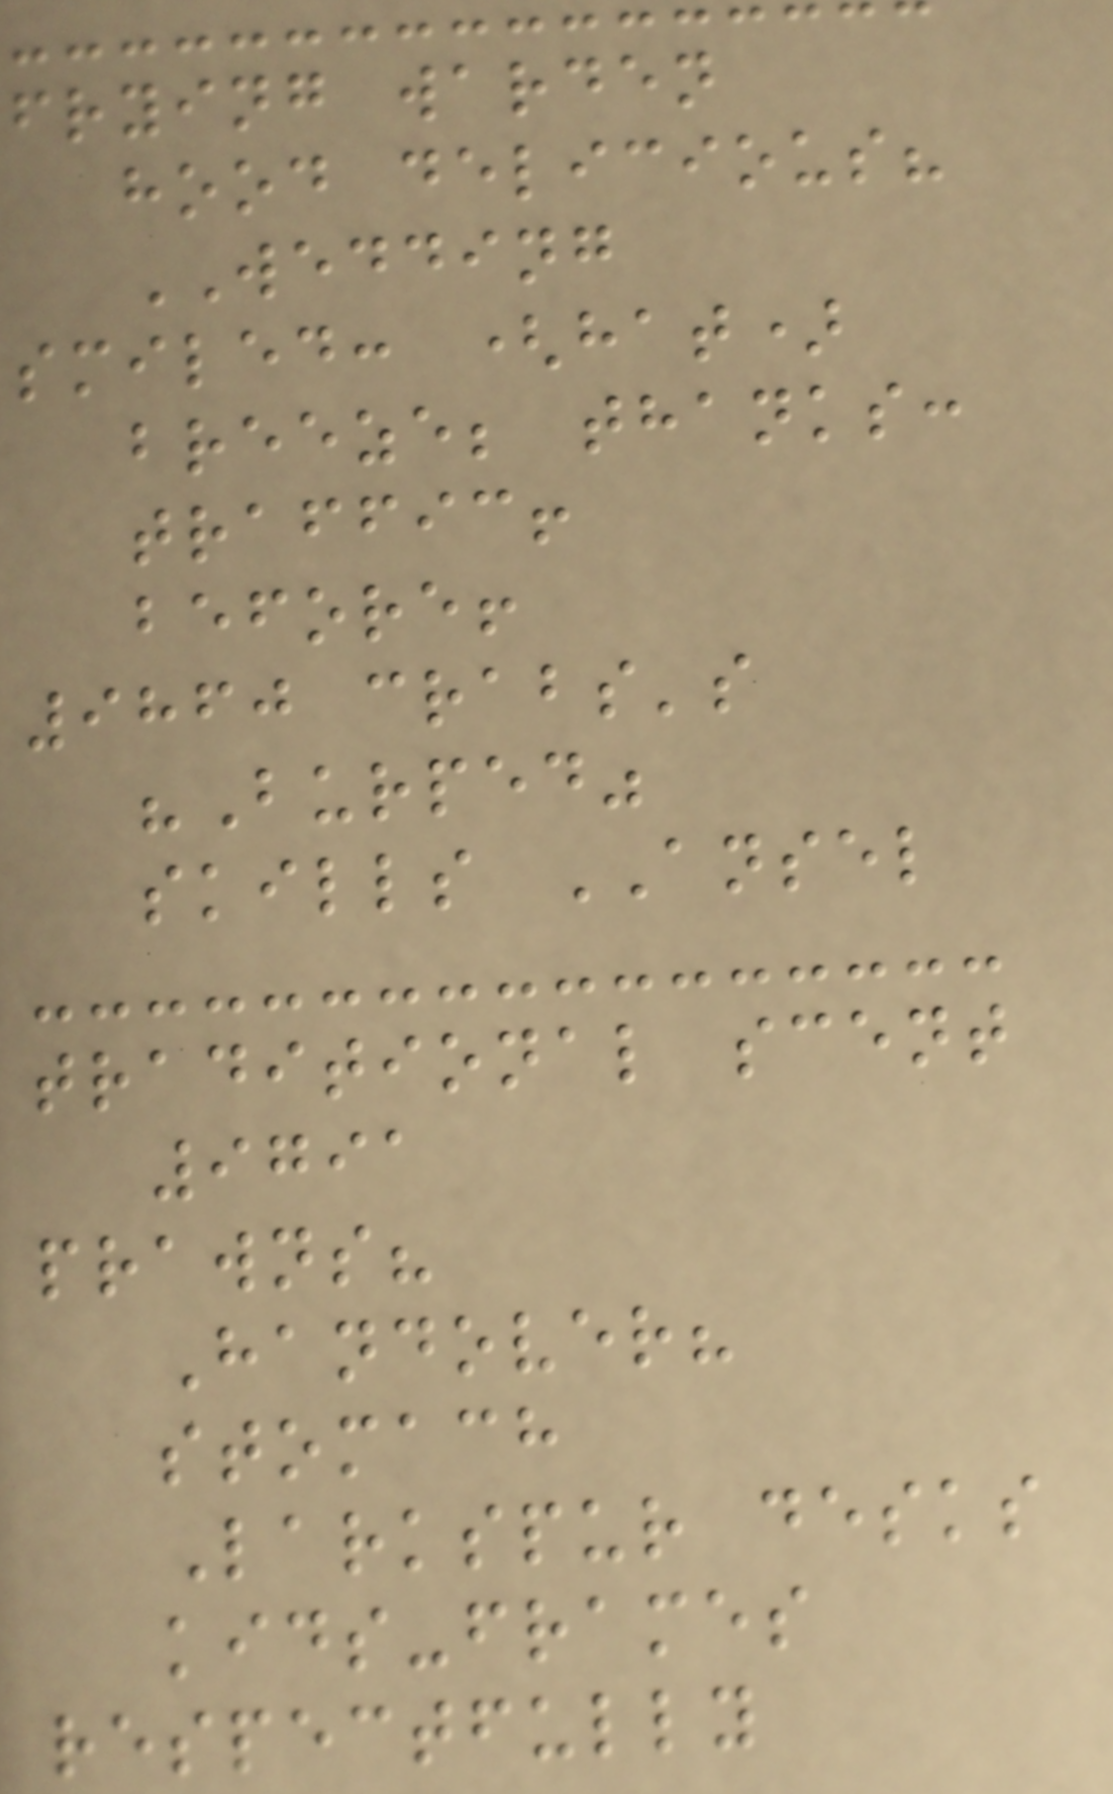frying warden
hood delicious?
WEDDING
smiled: (hat)
breeze; thanks:
traffic!
before!
9860 crabs's
"Burped"
skills ANSEL
traditional scent
9791
prawns?
Handover?
stomach
Larkspur desks
kids-frames
respectfully
